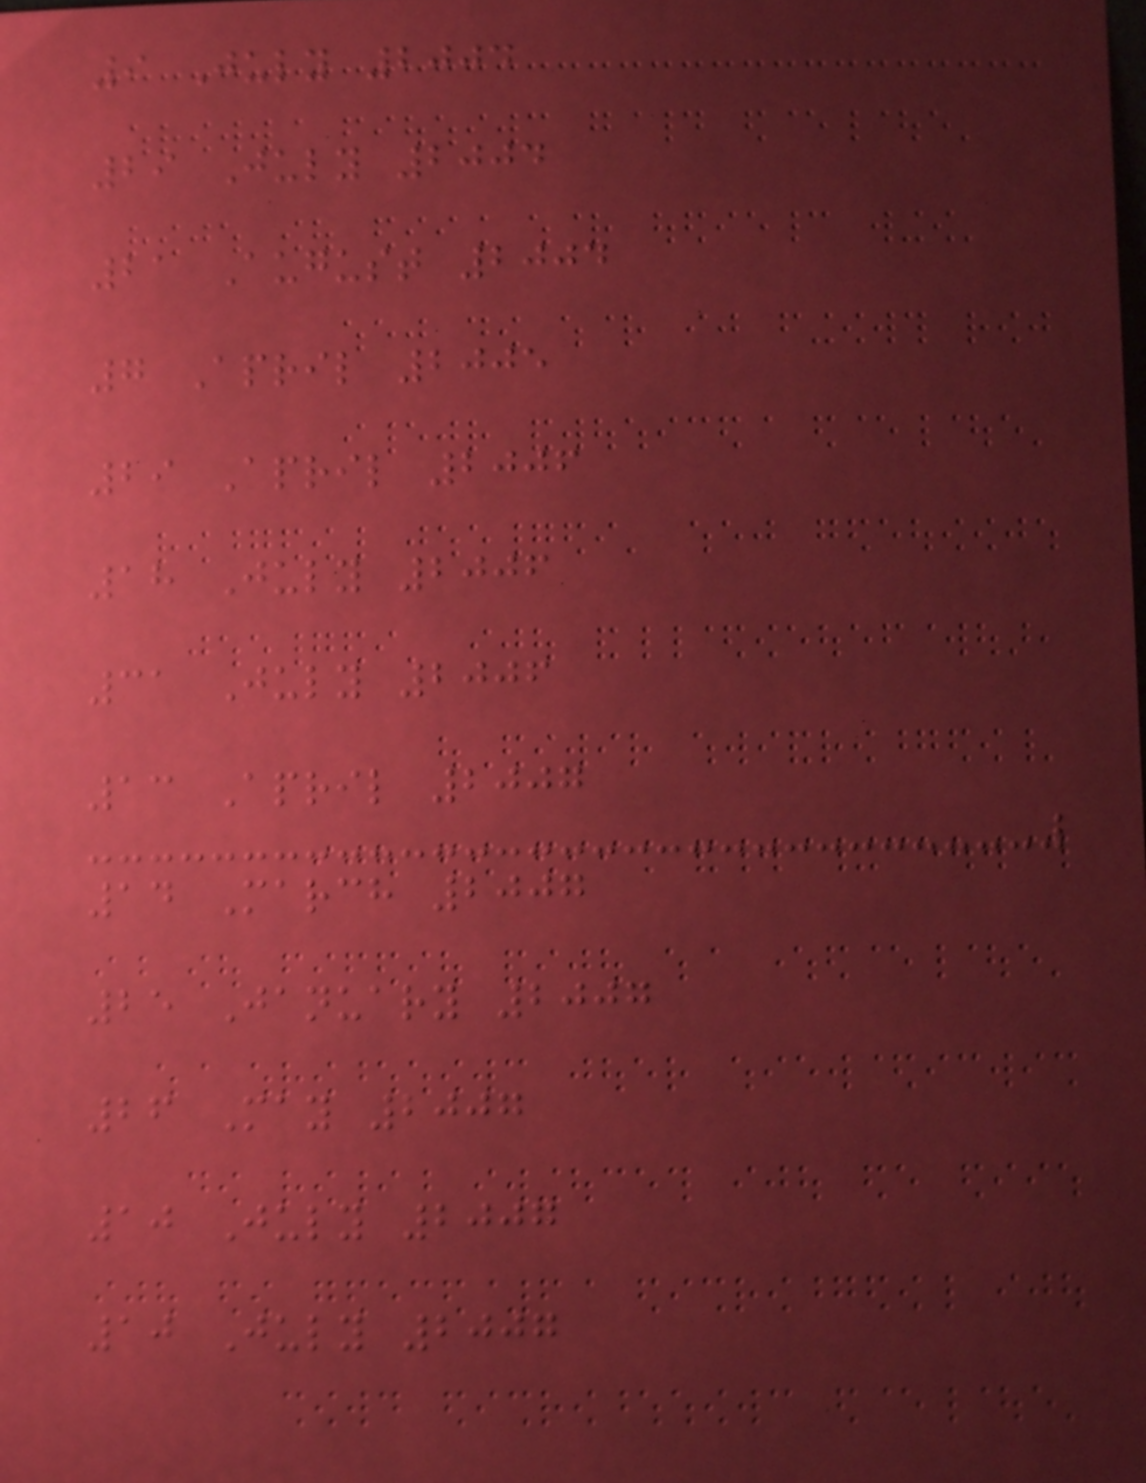9 July 2004
29 July 2004
21 August 2004
7 April 2005
29 April 2006
18 July 2006
31 July 2006
13 April 2007
14 March 2007
25 January 2007
26 May 2007
10 July 2007
10 July 2007
